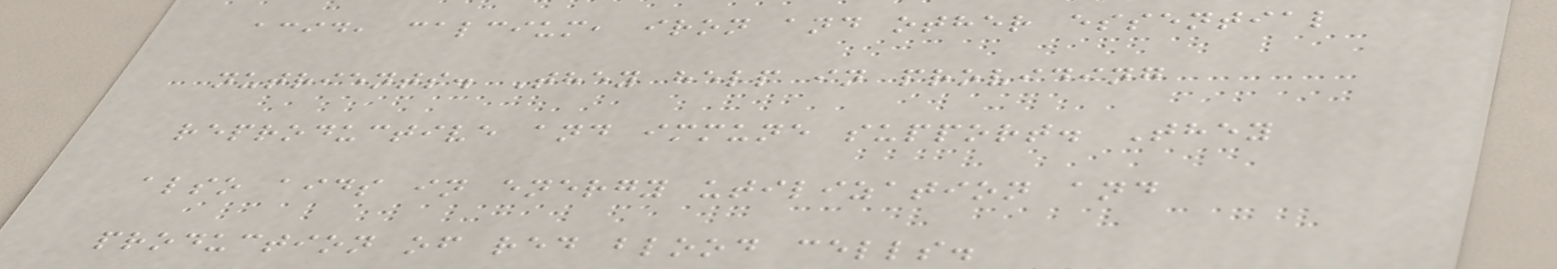acid, calcium, iron and other essential
nutrients. They help in providing
reproductive and immune support. They
also aids in energy utilization and
production of red blood cells.
